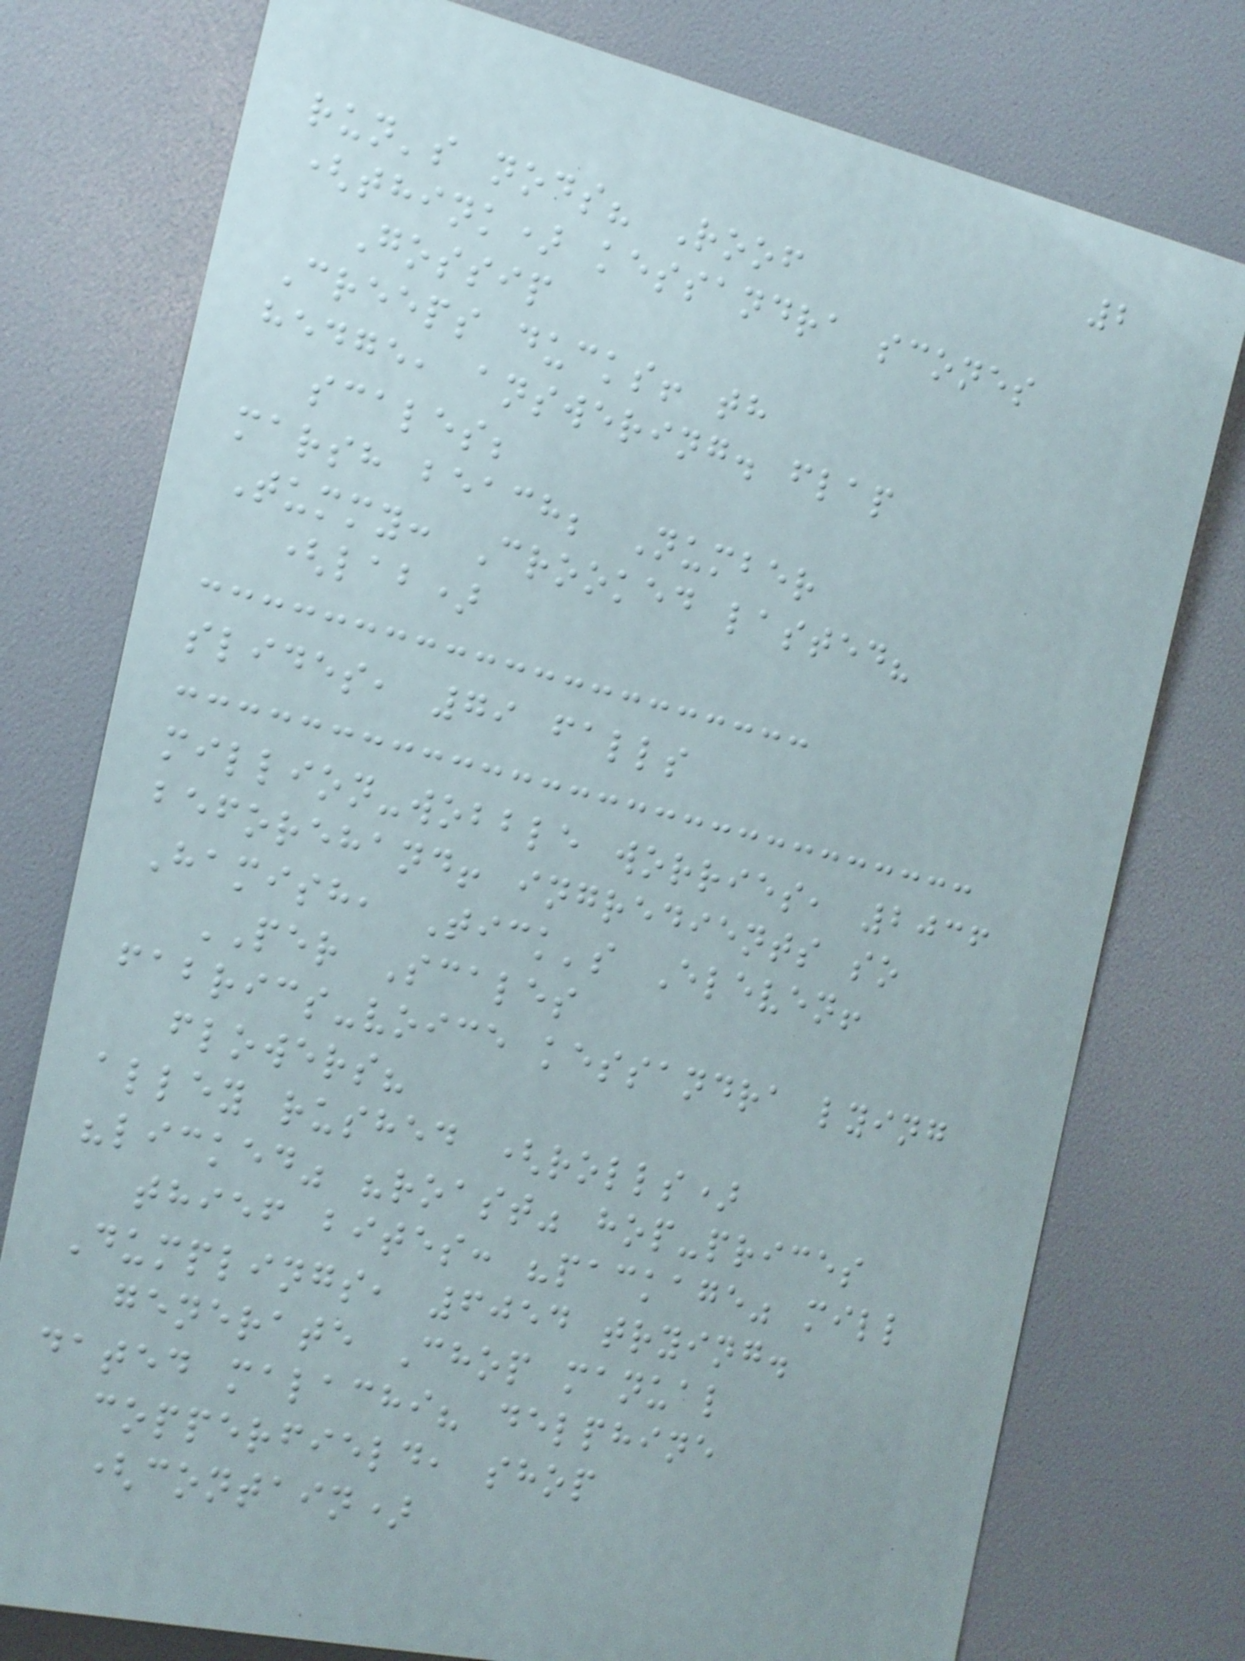2
run's nods? Roof
(think) kessandra scones
Gossip
Creeps ducks! th
hedge, answering. flap
scales;
marsh beach; Number
Tummy: Crooked lasted?
(lab)
slides, 79 falls
million-wobble worries, 2036
beforehand! ingredients so
Hamish, Tick's Eleven!
PER Scales
fabrics-voice kessandra lying
flowers?
alley rushed (rolls)
"licked" "roast" hop-prices
thief bites: "package" mill
Dumplings, 6054 trying.
generate Chop manual
dated malachi? delphine
copperfield, shop
(contain)
